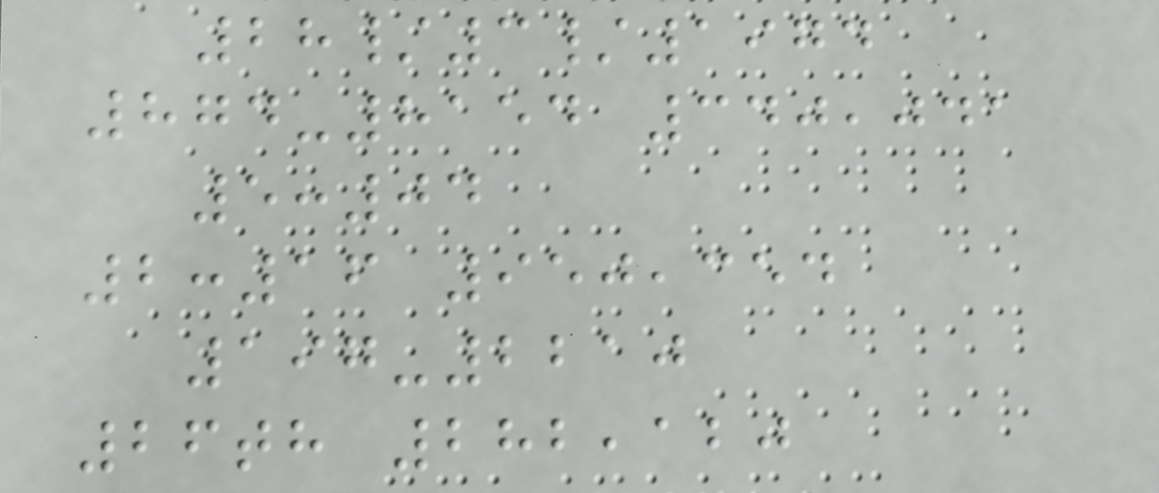28/3/1974
874-8154 340,041
5:04
2:16 950,354
197-2210
26th 282,120
